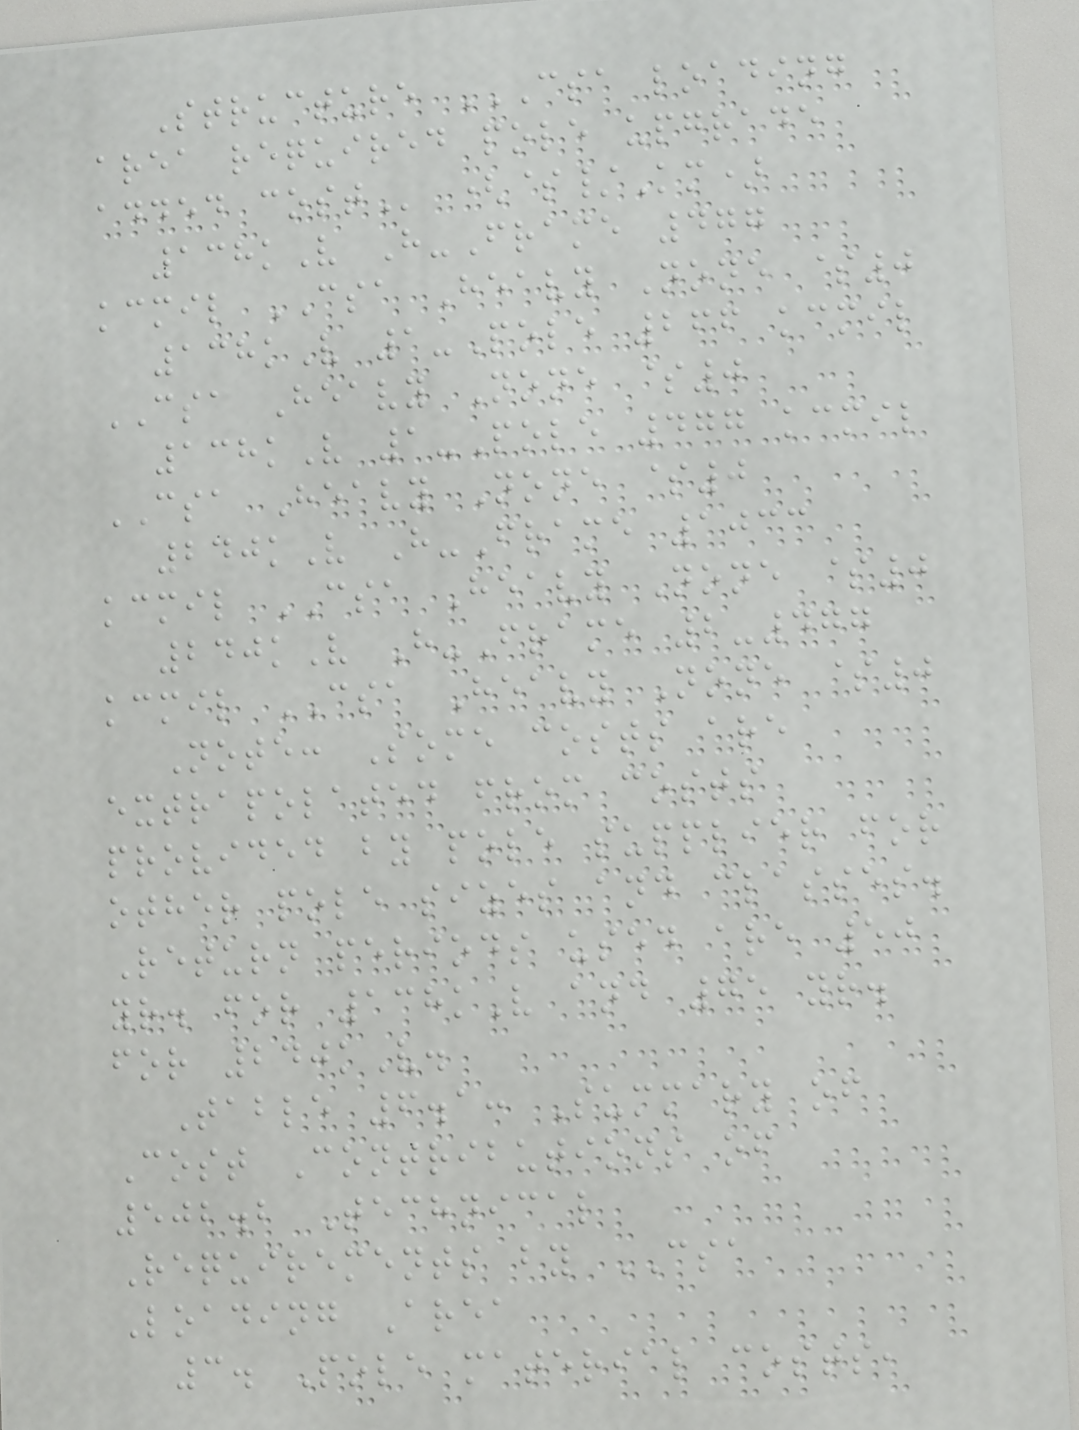Structure CSA LOADING
AREA REQUIRED POLE UPGRADE
ADDED COST ($/Km)
138kV H-Frame 477
kcmil CSA Heavy None $0
138kV 1-Pole 266 kcmil
CSA Heavy None $0
138kV 1-Pole 477 kcmil
CSA Heavy None $0
240kV H-Frame 1033
kcmil CSA Heavy None $0
240kV H-Frame 2-477
kcmil CSA Heavy None $0
Note: Some costs are
extrapolated from costs
provided by pole supplier for
other pole sizes and classes.
Return periods used are 50
yr. for 138kV and 75 yr.
for 240kV.
Table 6.1: Summary of
Cost Contributions of
502.2 Technical
Requirements by CSA
Loading Area
3. Pole material costs,
